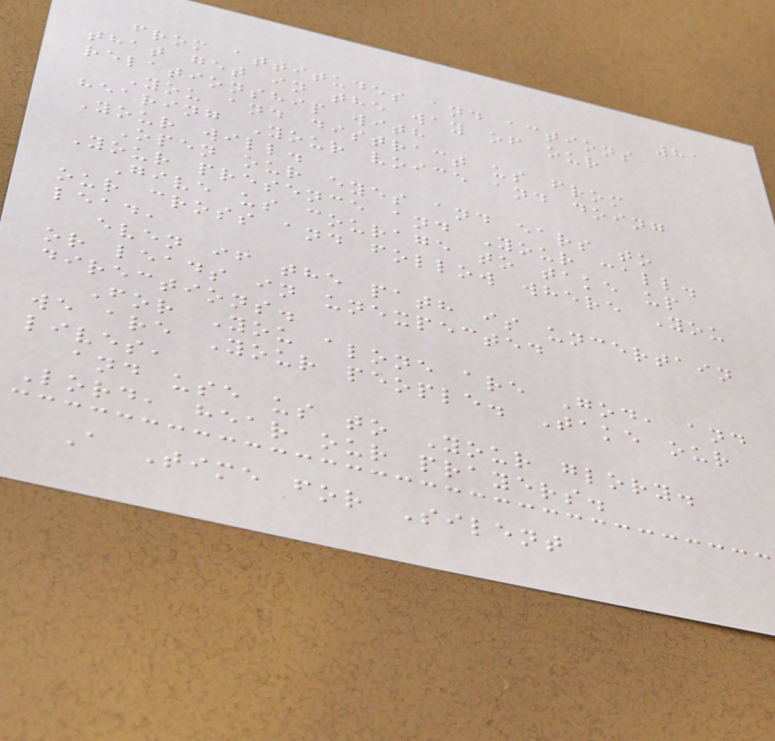81
from attitudes and actions
that get in the way of our
relationship with
You and distract us from
hearing Your voice and doing
Your will.
Open our eyes and ears to
Your presence and Your call.
Give us courage to take up
our cross and follow where You
lead,
even if the path is uncertain
or leads in unexpected
directions.
For You alone are God, and
we are Your people. Take our
lives,
and use us to Your glory.
Lord, hear our prayers.
A Time for Silent
